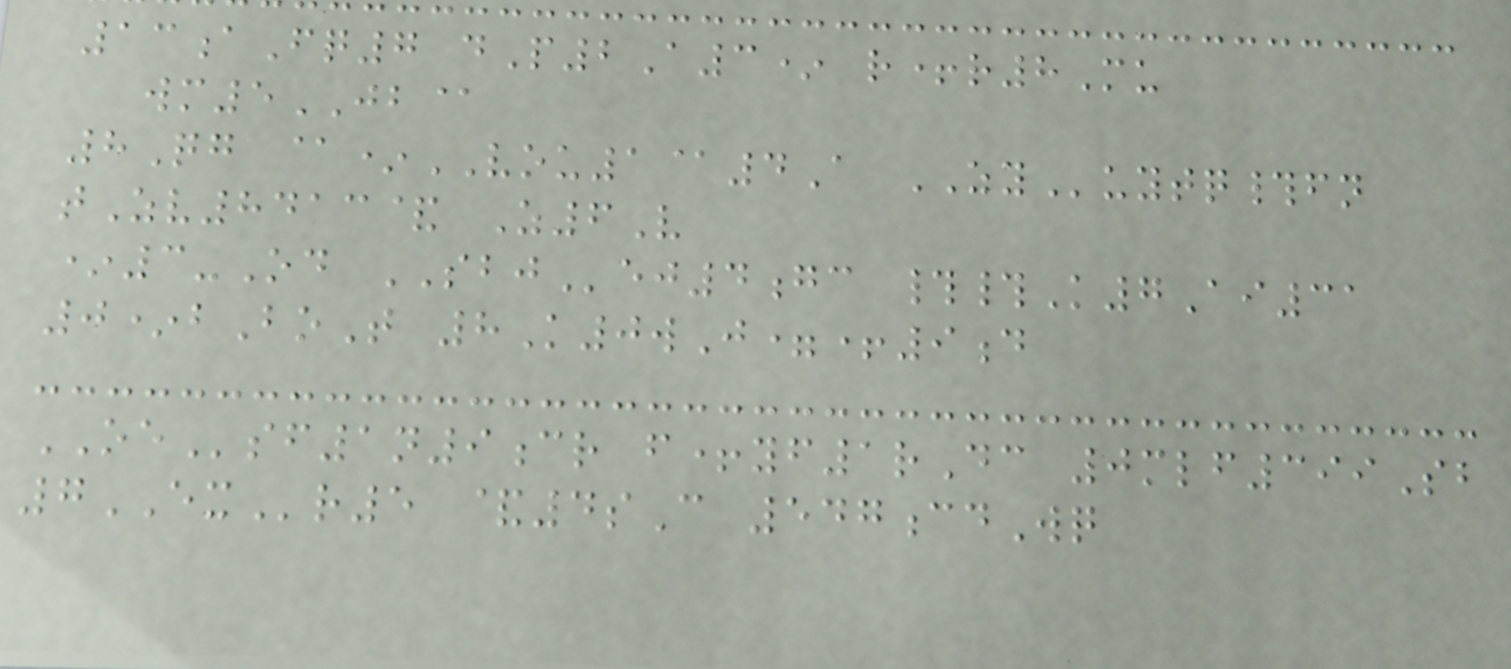13aFq7 dP2A3* r+r8Mu
wm5JB@
8Qg @*VOU1@4A ZYuytq#fn
tZv8413& Z6V
*3-Od SBJej4gc ##K7Ai31
0*bBoT 8K0wJ=+9d
OEsf1n9cr f+yf1rDc 0mlf399Sb
7EXr5 &4sC 547cdWq
